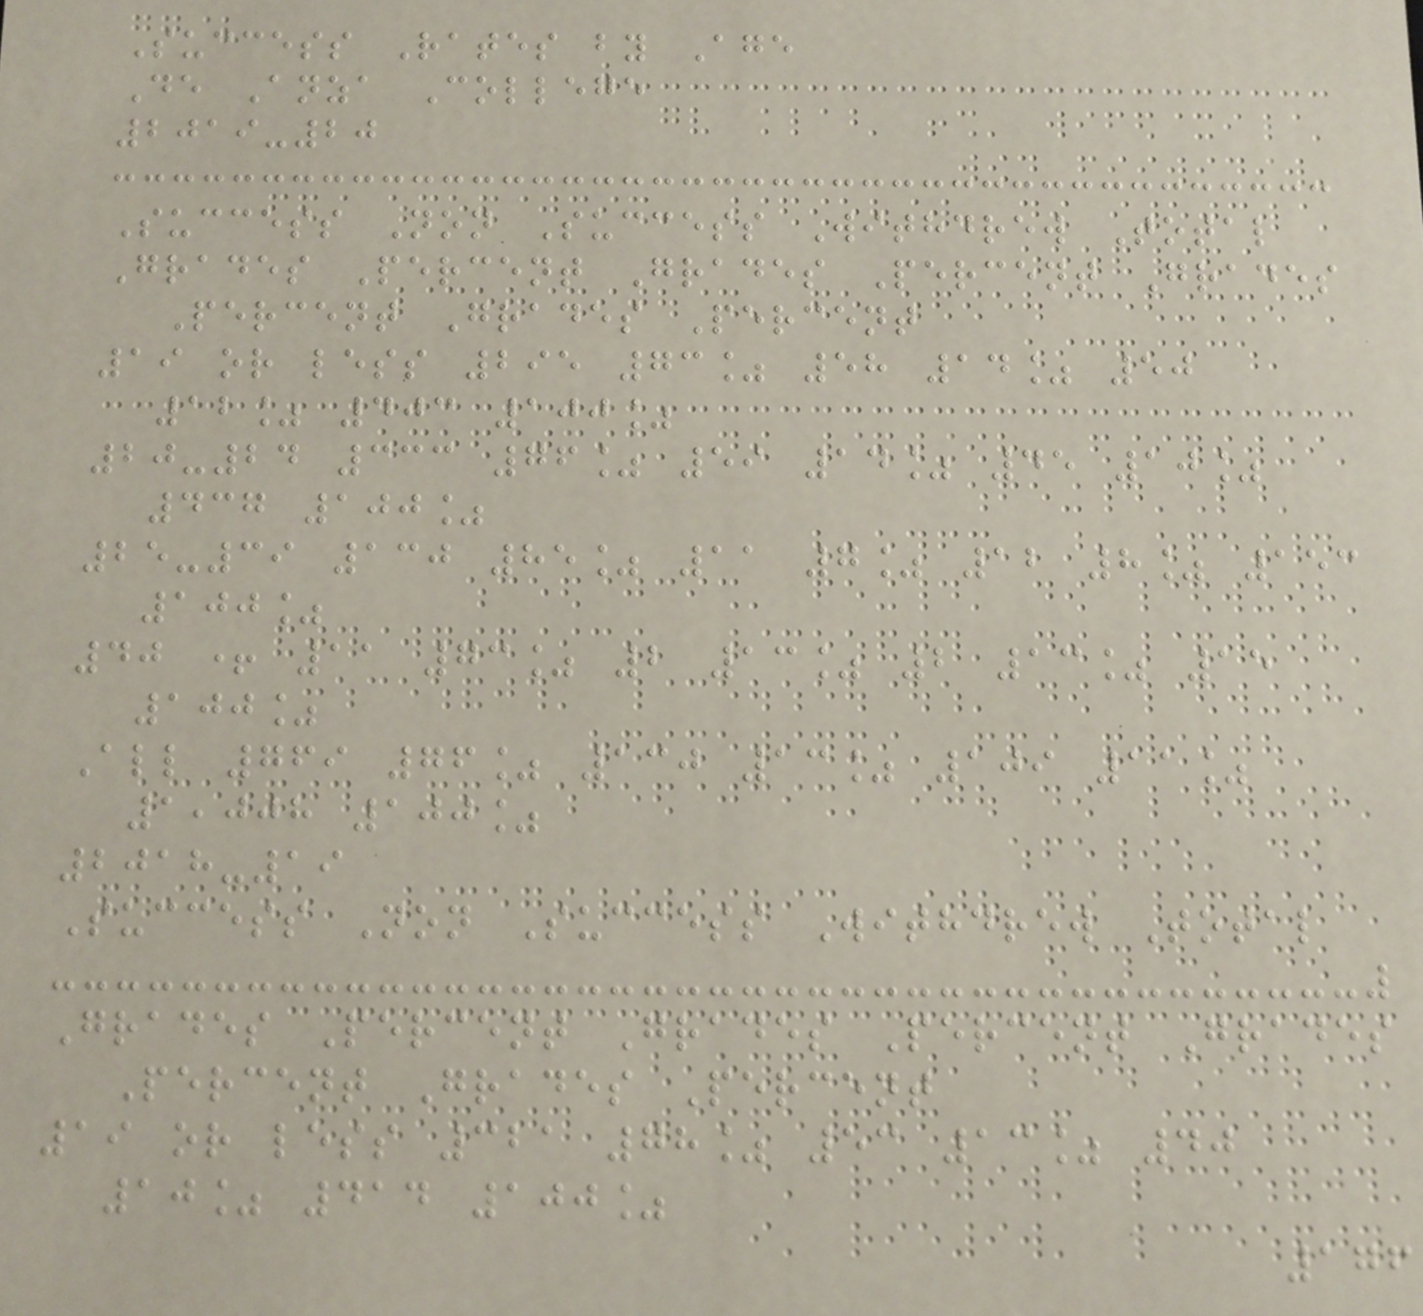Success Rates by Age
De Anza College
2019-20
Success Non Success Withdrew Total
Grades Percent Grades Percent Grades
Percent Grades Percent
19 or less 295 73% 58 14% 50
12% 403 100%
20-24 333 76% 59 14% 45 10%
437 100%
25-39 130 85% 11 7% 12 8% 153
100%
40 + 11 73% 2 13% 2 13% 15
100%
All 769 76% 130 13% 109 11%
1,008 100%
2018-19
Success Non Success Withdrew Total
Grades Percent Grades Percent Grades
Percent Grades Percent
19 or less 321 78% 53 13% 40
10% 414 100%
176
